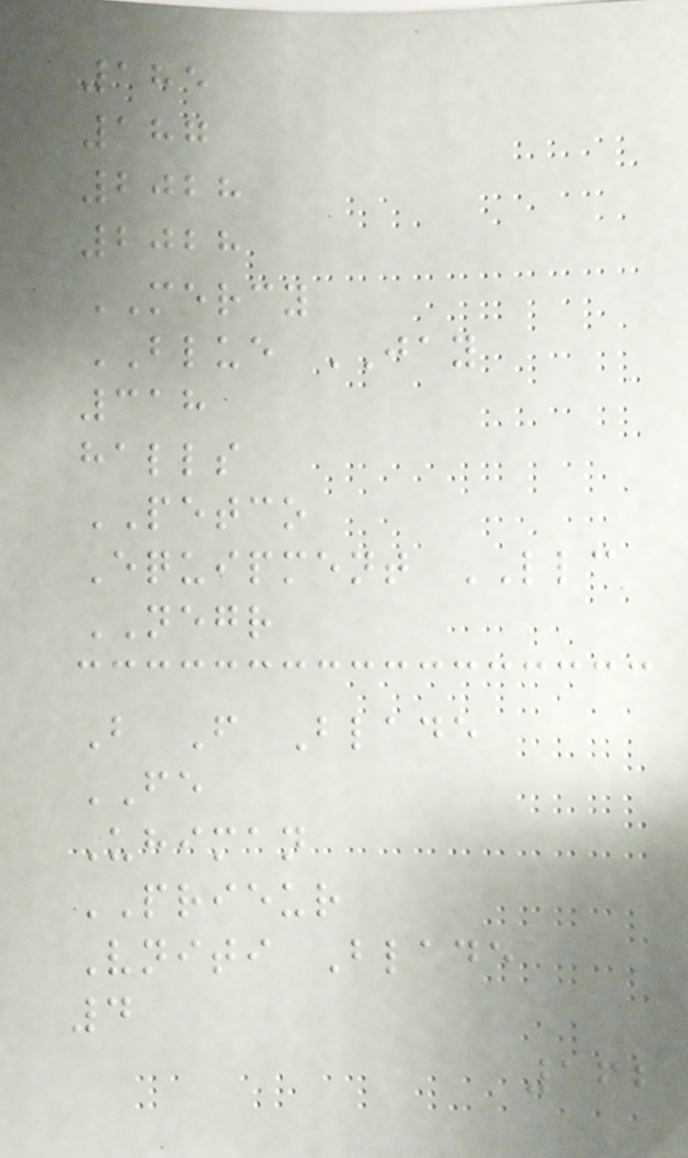185
187
2028
2028
MERCY
BLUE JAY
318
halls
PETCO
Equipment LLC
NEGR
B F Blade
FE
Uhiman
PRIEUR
Vniti Blade
4
162
